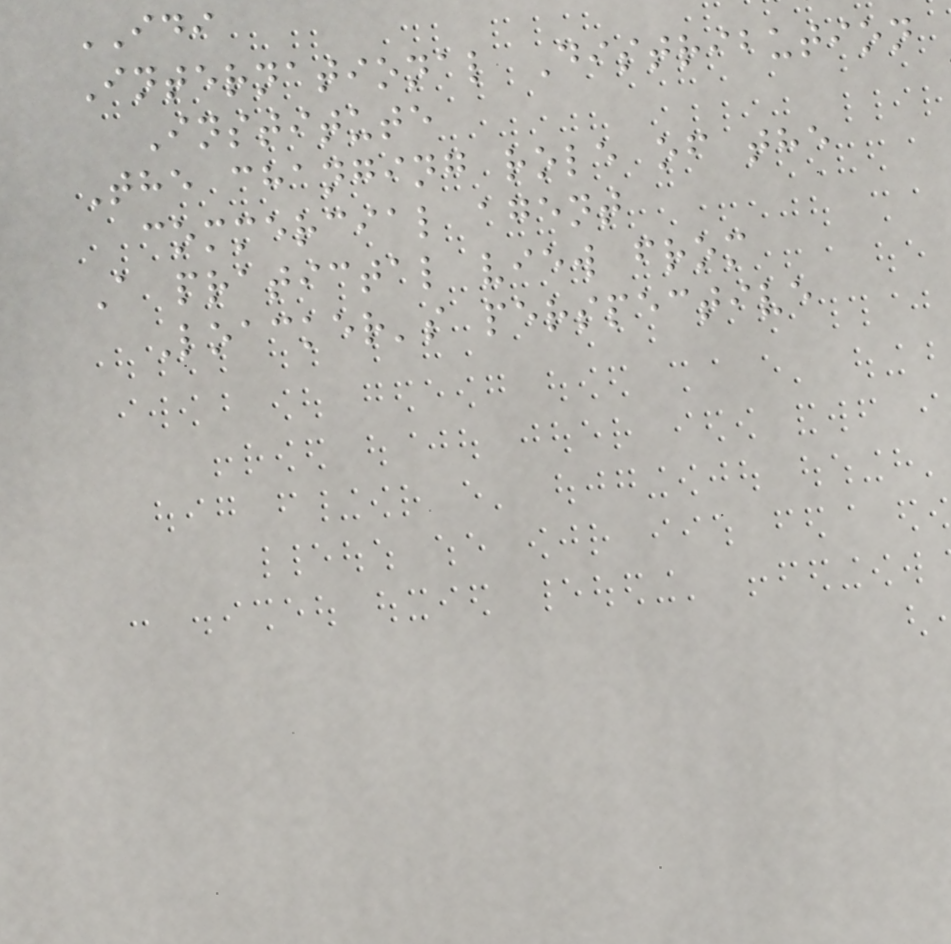IDI
International Distribution
Institute
The changing role of the
commercial agent
A pratictal view from
Loacker's perspective
